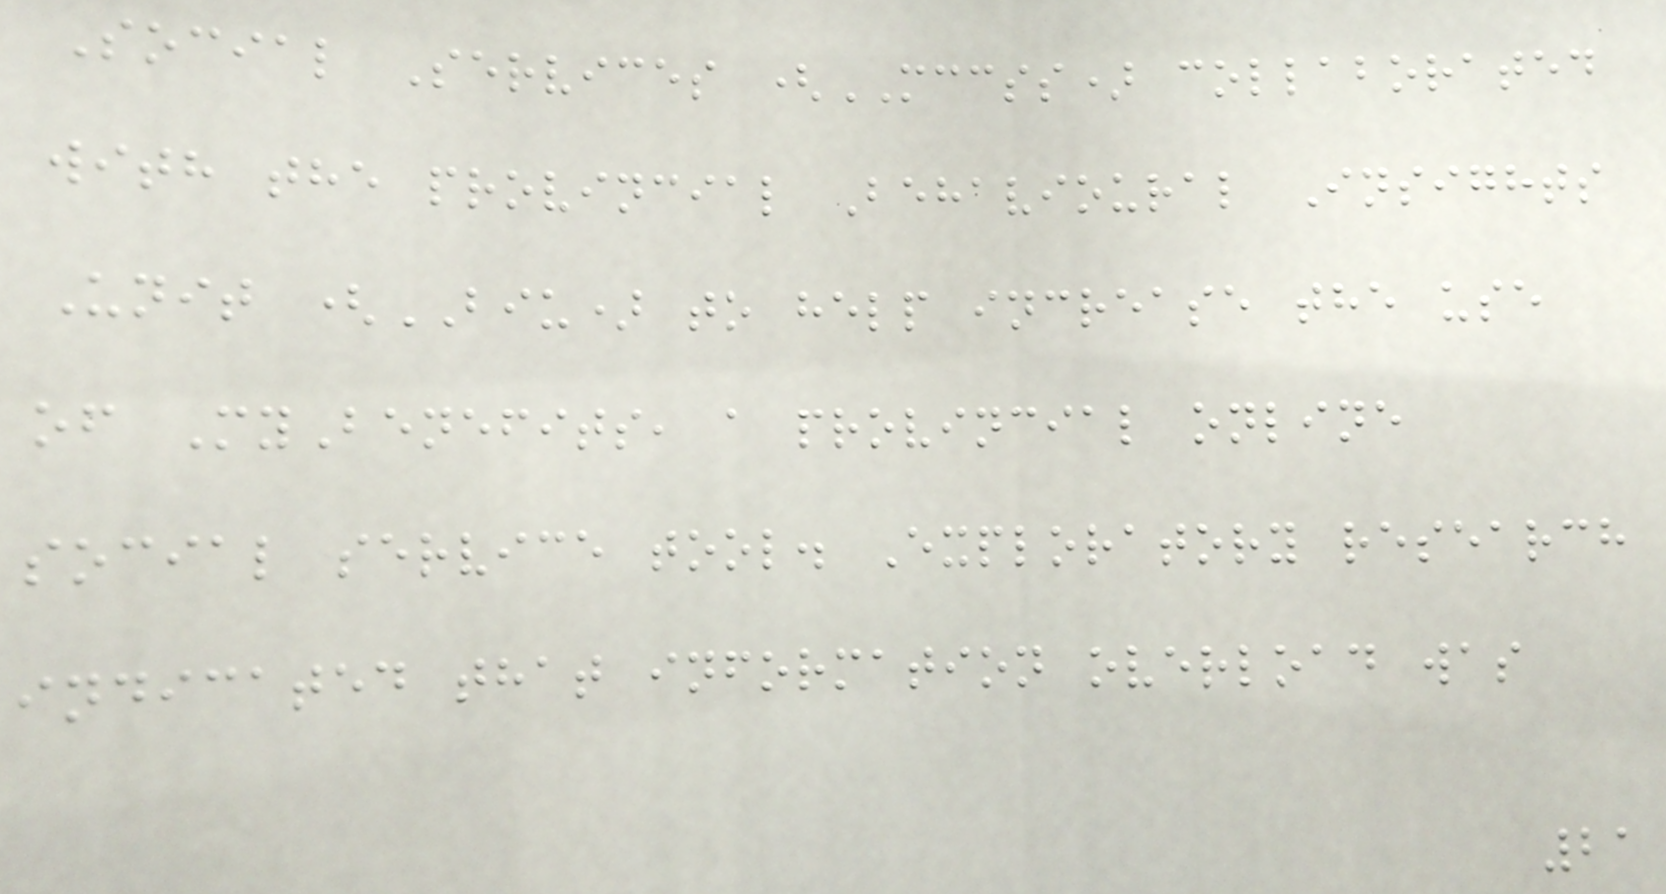Social Services (MCCSS) collaborated
with the provincial Behavioural Insights
Unit (BIU) to help increase the use
of MyBenefits, a provincial online
social service tool. Exploratory research
indicated that information overload was
21
